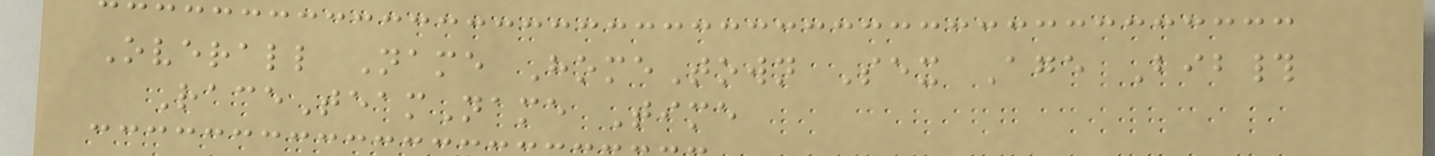Overall Name HomeTown Sex Age Bib#
RaceTeamName Time
